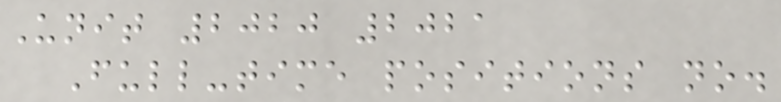Unit 2020 2021
Full-time positions no.
